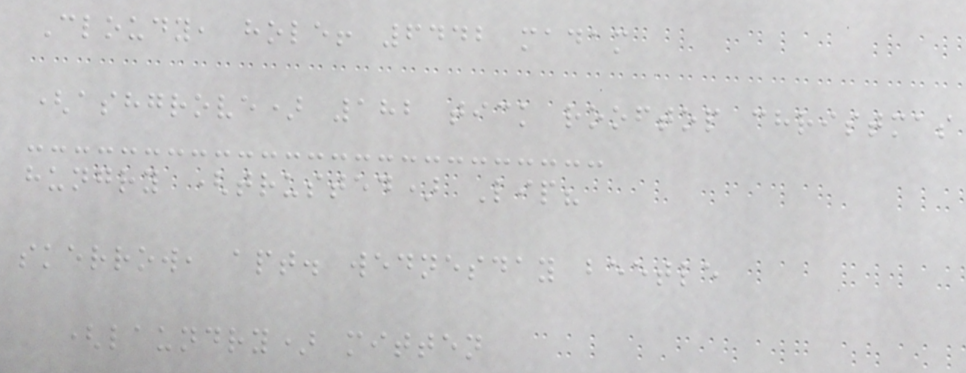Cloudy, hole! 6442 madam
(ashgrove) 182 tick rooftop christmas
hungry (trusted) Lip?
skerrow, apt. wednesday beetle
(laundry) mitten
